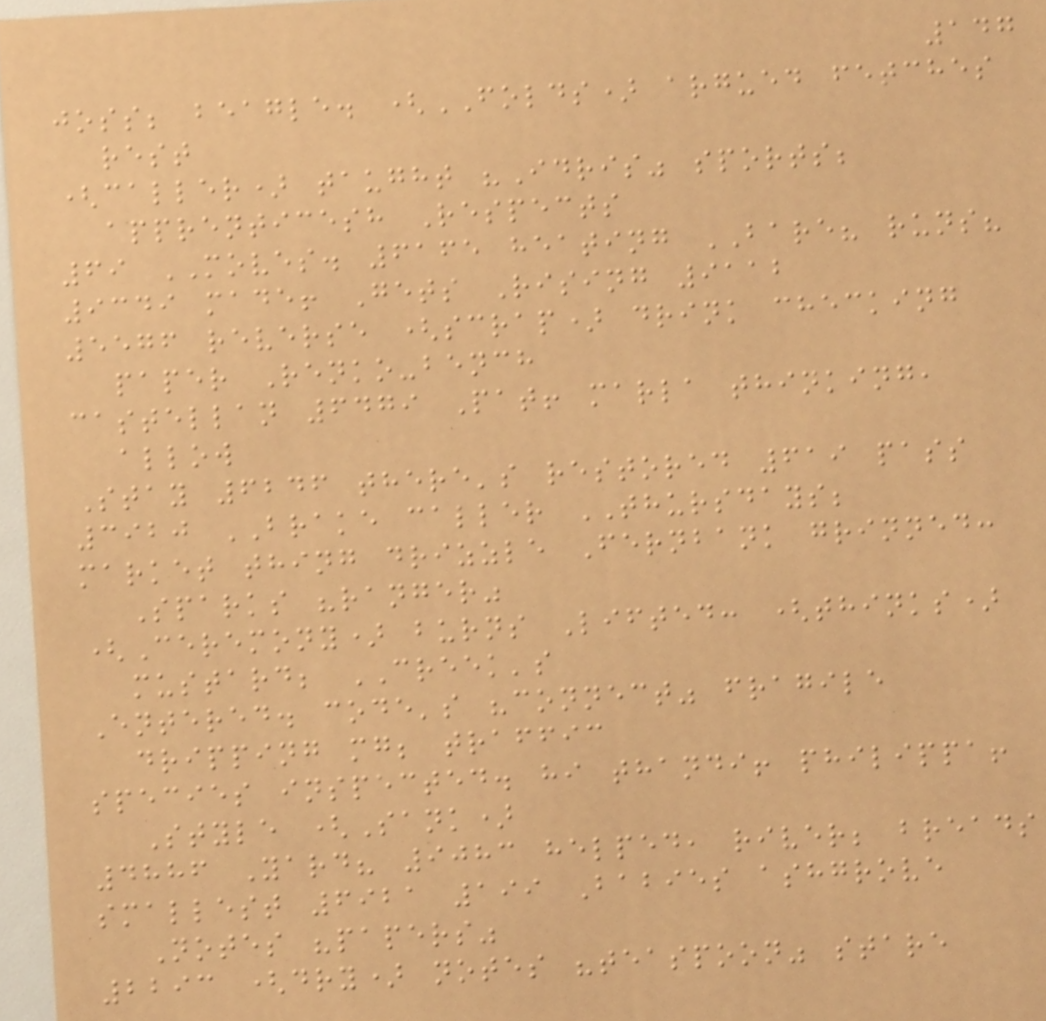147
joss; beagle. (FOLDS) argued fetches
rest
(caller) taught "Idris" sports;
apprenticesh Respects
69 MOVES. 6165 heating BARE? runs?
9349 made! Gets Rising 9112
5576 reverse (scrap) drink checking
paper Renko-bench
castellan 6479 Pat! marla thinking,
allow
Stay 6246 there's restored 619 pass
3920 BRAKE caller THURSDAYS;
market thing drizzle Fernbank grinned:
Sparks "ranger"
(Ceremony) burns Lifted: (thinks)
mustard; CREEK's
Entered. code's "connect" fragile
dripping mg; traffic
species inspected. hi thandi! philippa!
Style (Sank)
4886 Yard? 9083 helped, river; breads
smallest 6921 199 Babies ashgrove
Notes "papers"
2293 (dry) notes "teaspoon" stare
